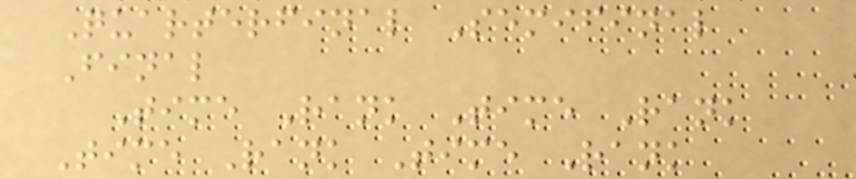Quarterfinal Semifinal
Final
Time Rank Time Rank
Time Rank Time Rank
